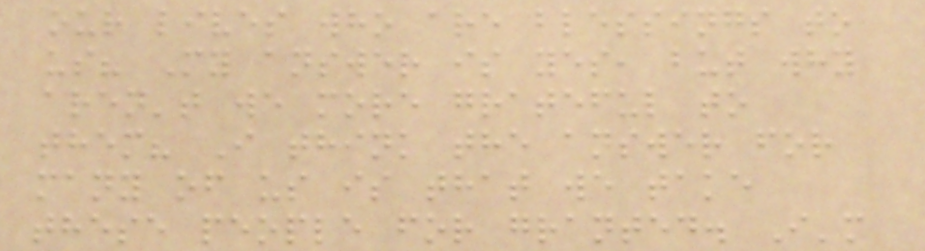our lives who are blessings to
us? My answer is yes, but why
aren't we more grateful to
them? I think the answer for
many of us is that we take
these people for granted. I'm
